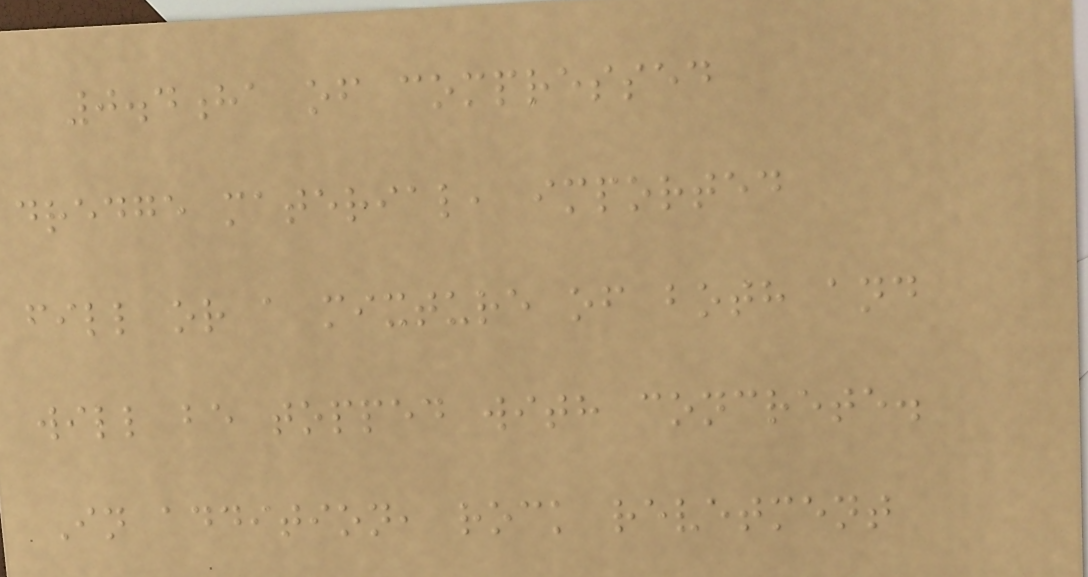0.4ha of compressed
dredge material, imported
fill or a mixture of both and
will be topped with concrete.
In addition, rock revetment
